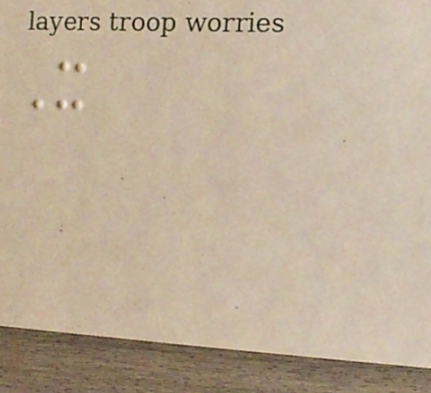It
